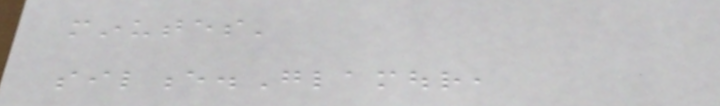minutes'
silence.Glamour,
